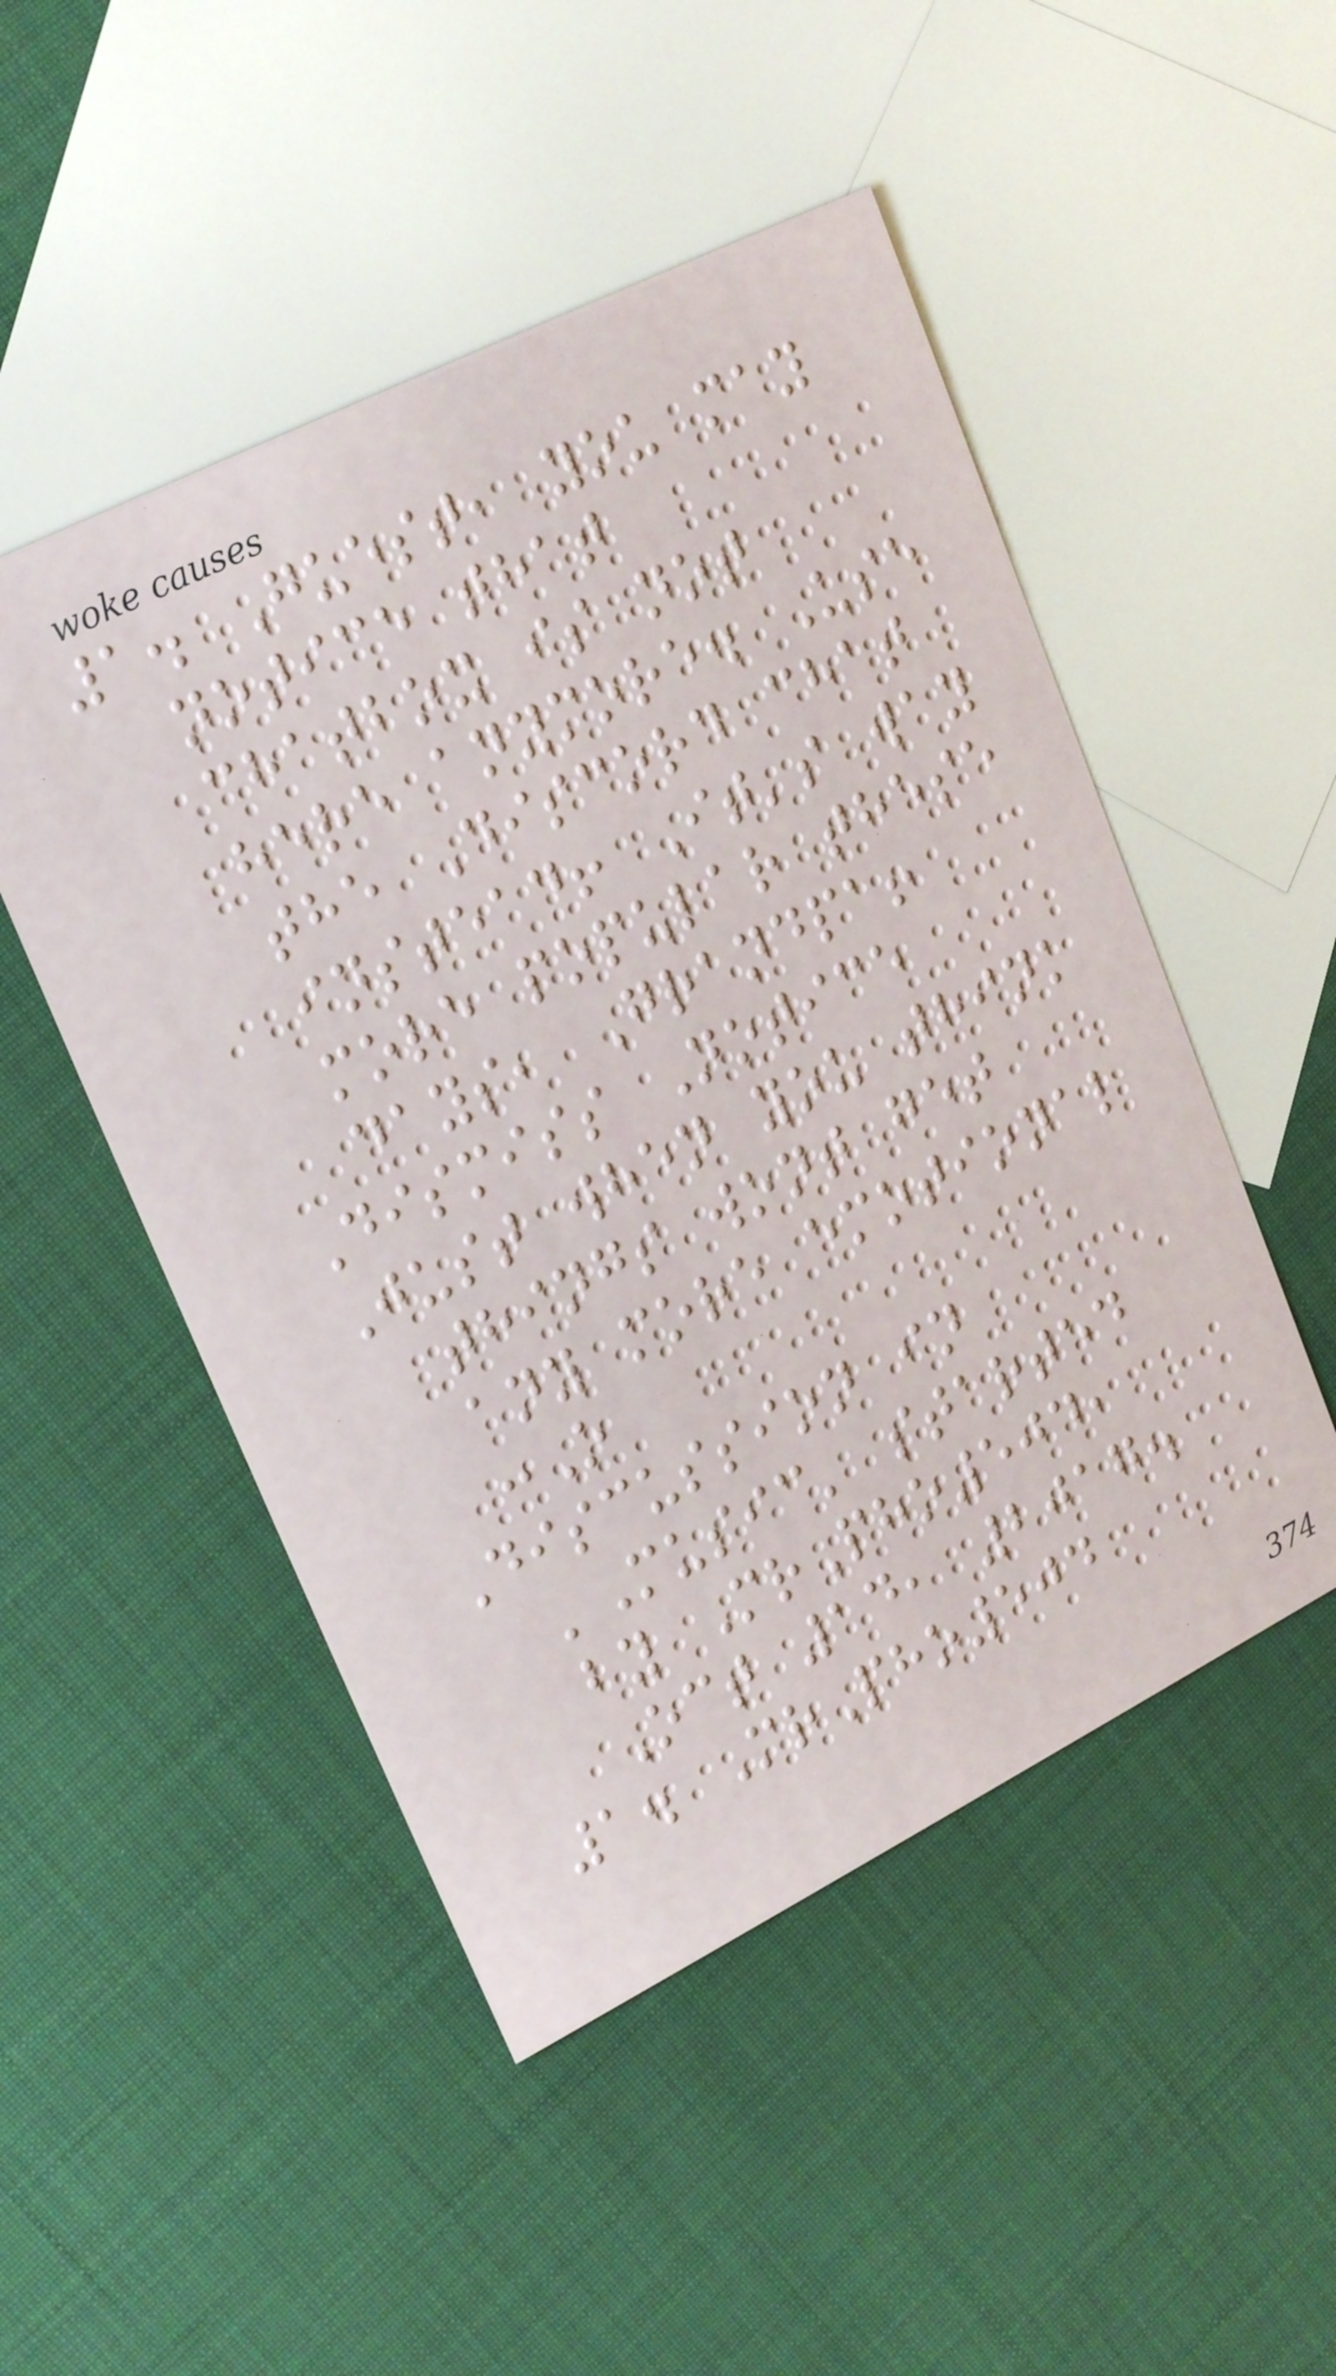1. Guest, you may
notice that
chatbox is not
here anymore. Use
the Discord chat
instead! It's way
more popular these
days, Grandpa!
Dismiss Notice
Just when you think
things wont get
any more emotional
:O
Discussion in
'Music' started
by MrPho504,
Oct 14, 2017.
1. MrPho504
